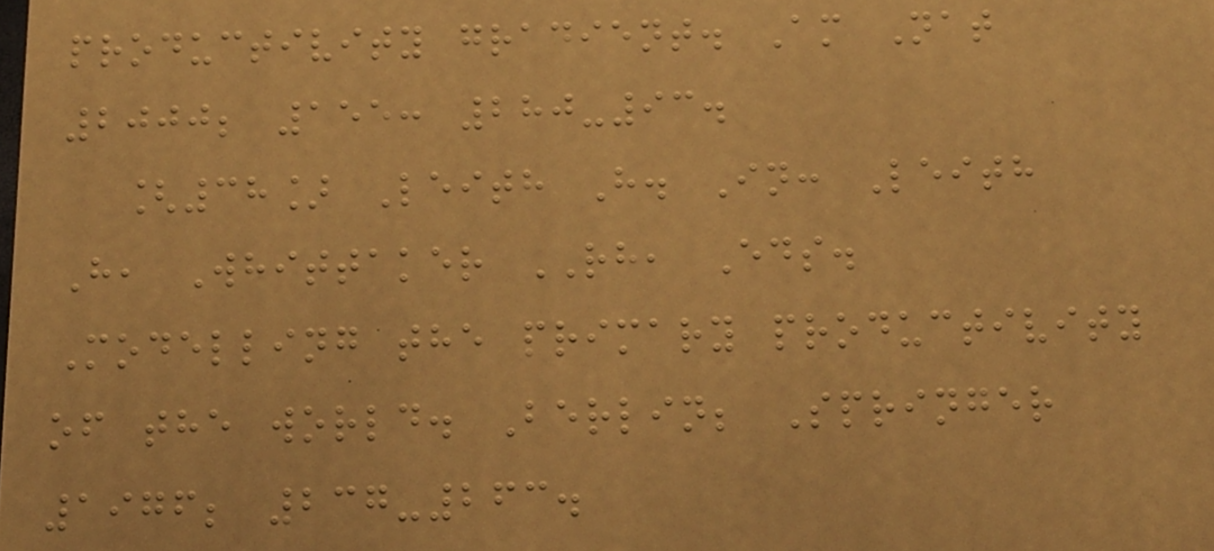productivity gradient. Am Nat
2000; 155: 280-93.
[38] Leith H. In: Leith
H, Whittaker RH, Eds.
Modelling the primary productivity
of the world. Berlin; Springer
1976; 237-263.
